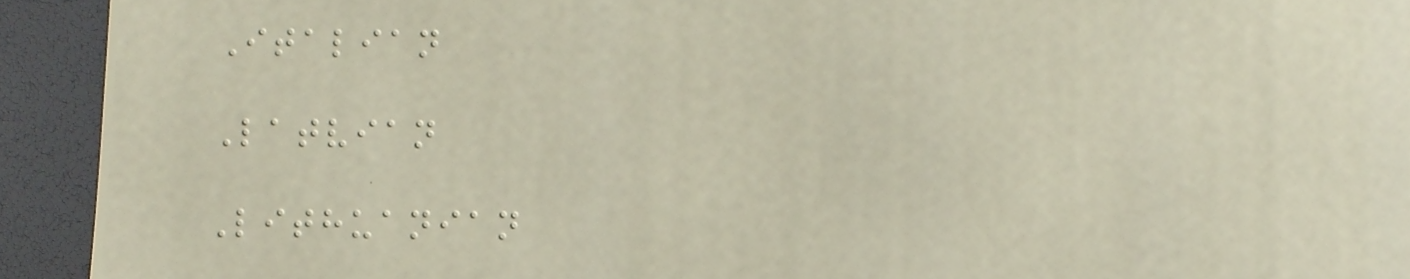Italian
Latvian
Lithuanian
